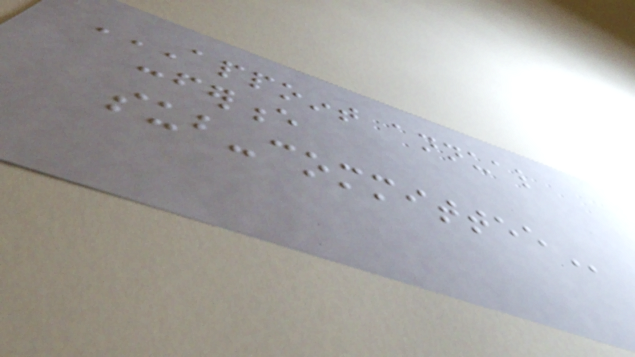APPOINT ANNUAL
CONFERENCE
SUB-COMMITTEE
